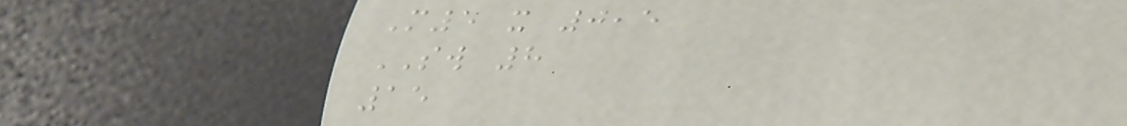M5 x 0,5
SW 8
15
